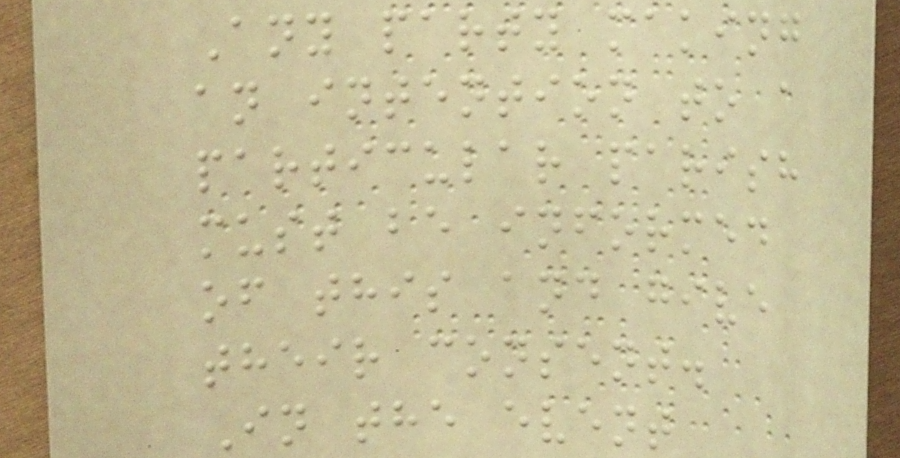Any party making
an intention to a
particular parish
must be informed
of this and give
their consent.
In the event
